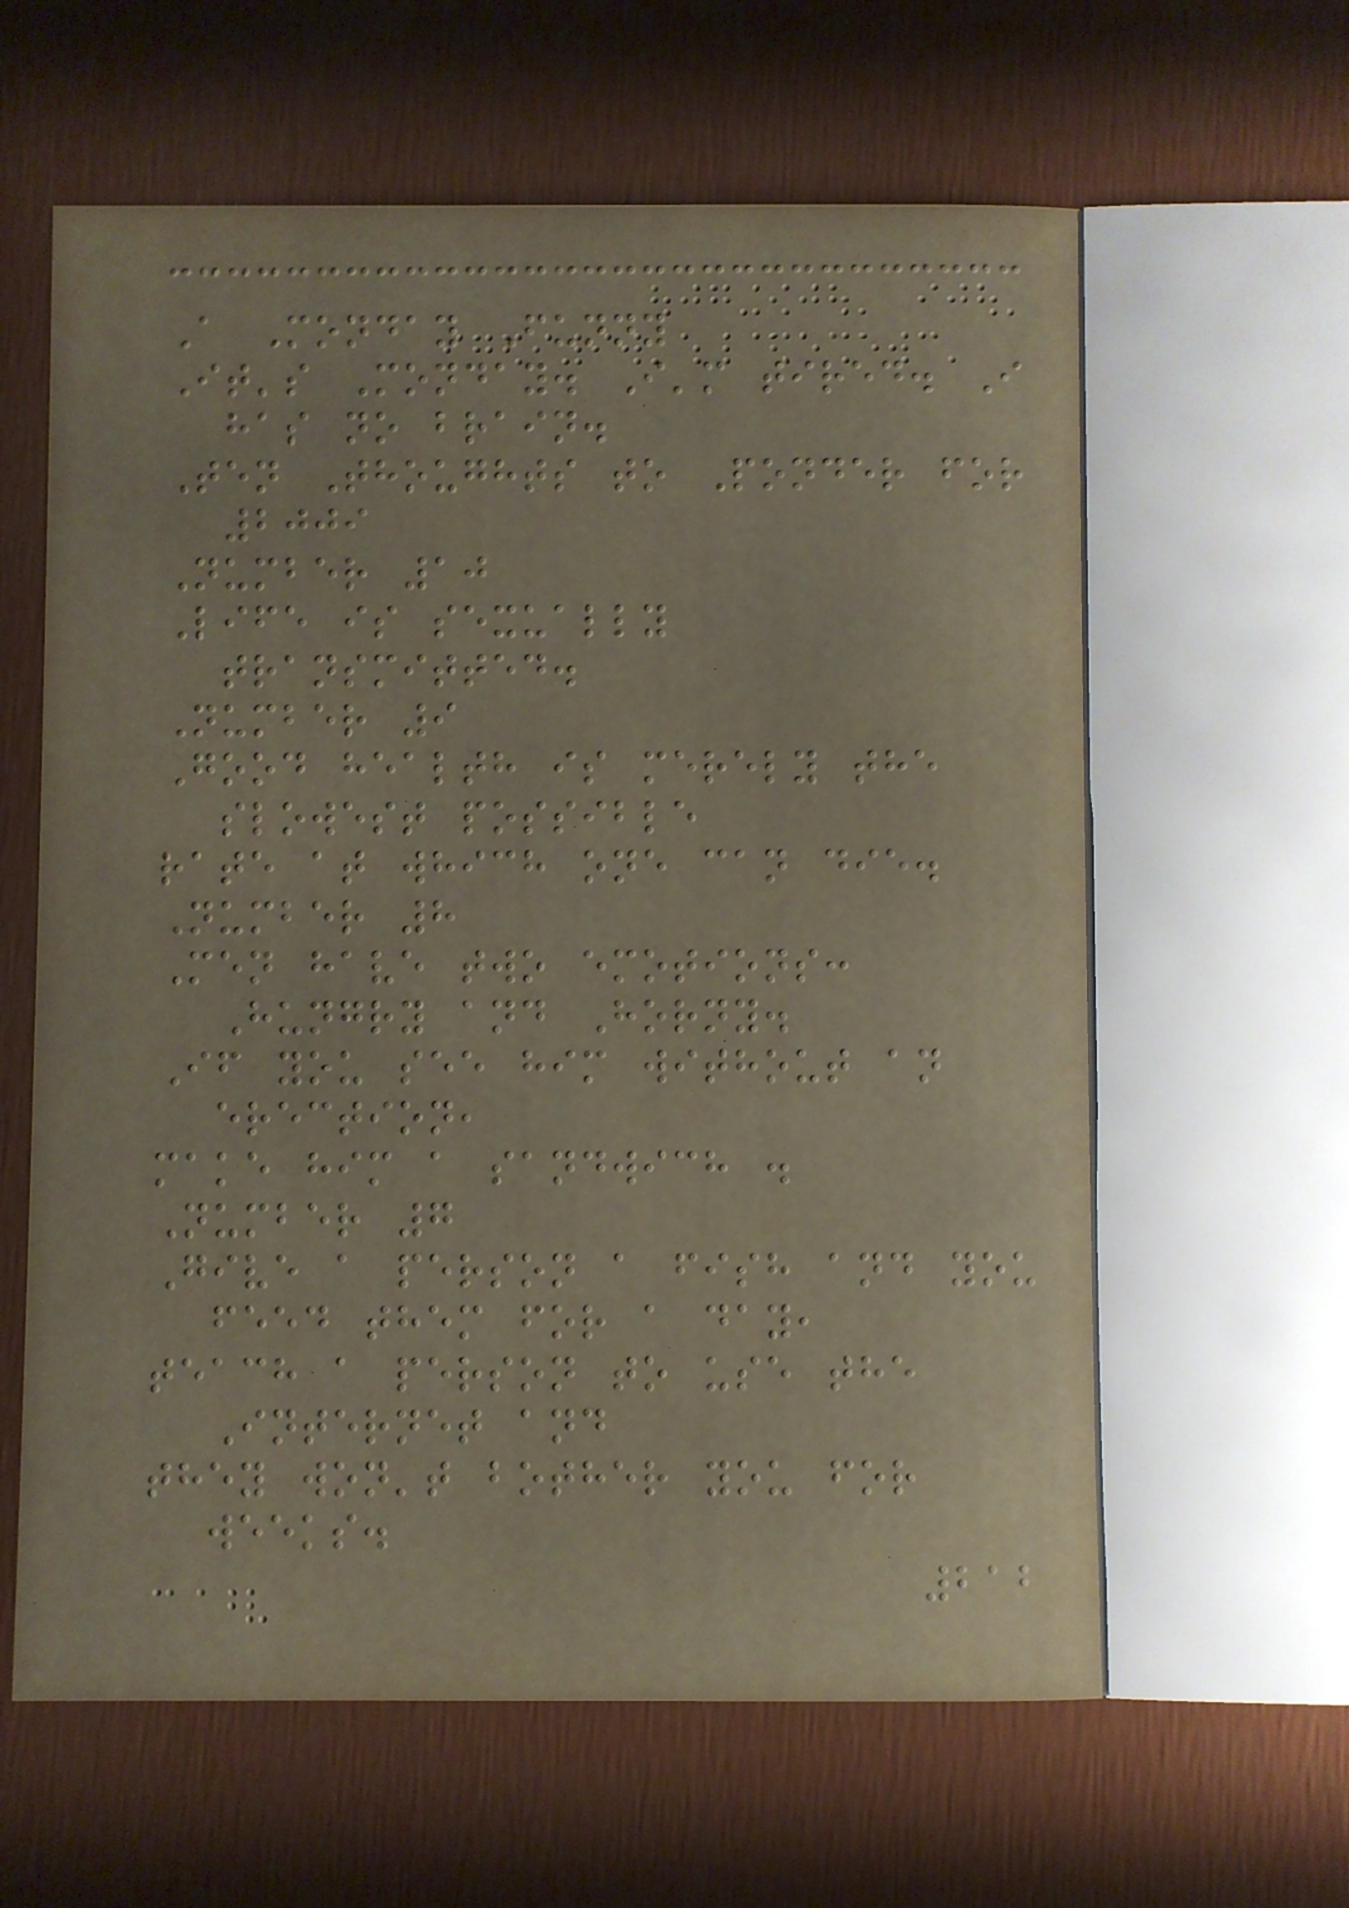A Monday Funny
It's Monday. I'm tired. I
has no brain.
Ten Thoughts to Ponder for
2009
Number 10
Life is sexually
transmitted.
Number 9
Good health is merely the
slowest possible
rate at which one can die.
Number 8
Men have two emotions:
Hungry and Horny.
If you see him without an
erection,
make him a sandwich .
Number 7
Give a person a fish and you
feed them for a day,
teach a person to use the
Internet and
they won't bother you for
weeks.
212
